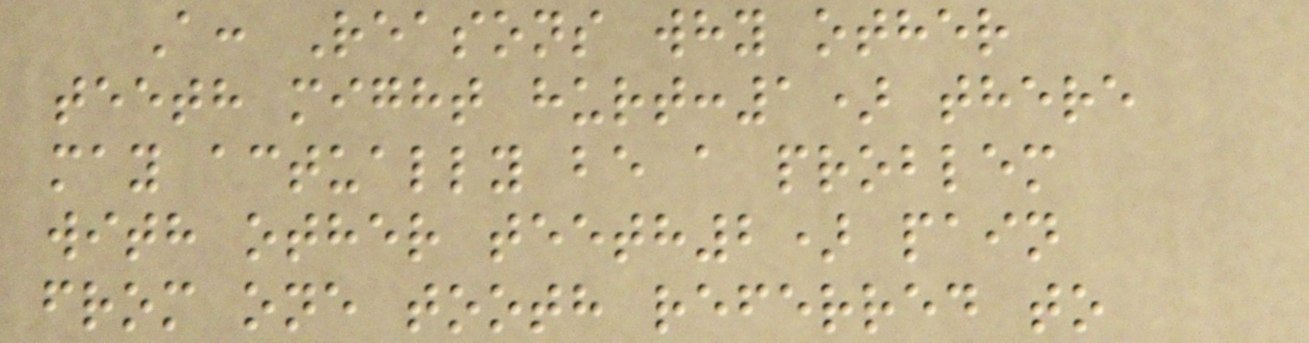A: Reasons why other
teeth might hurt:1) there
may actually be a problem
with other teeth2) pain
from one tooth referred to
